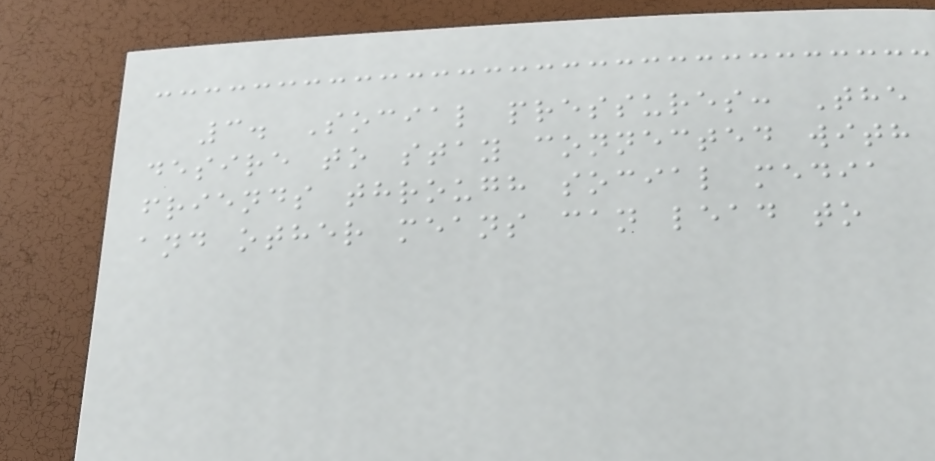3. Social pressures: The
desire to stay connected with
friends through social media
and other means can lead to
